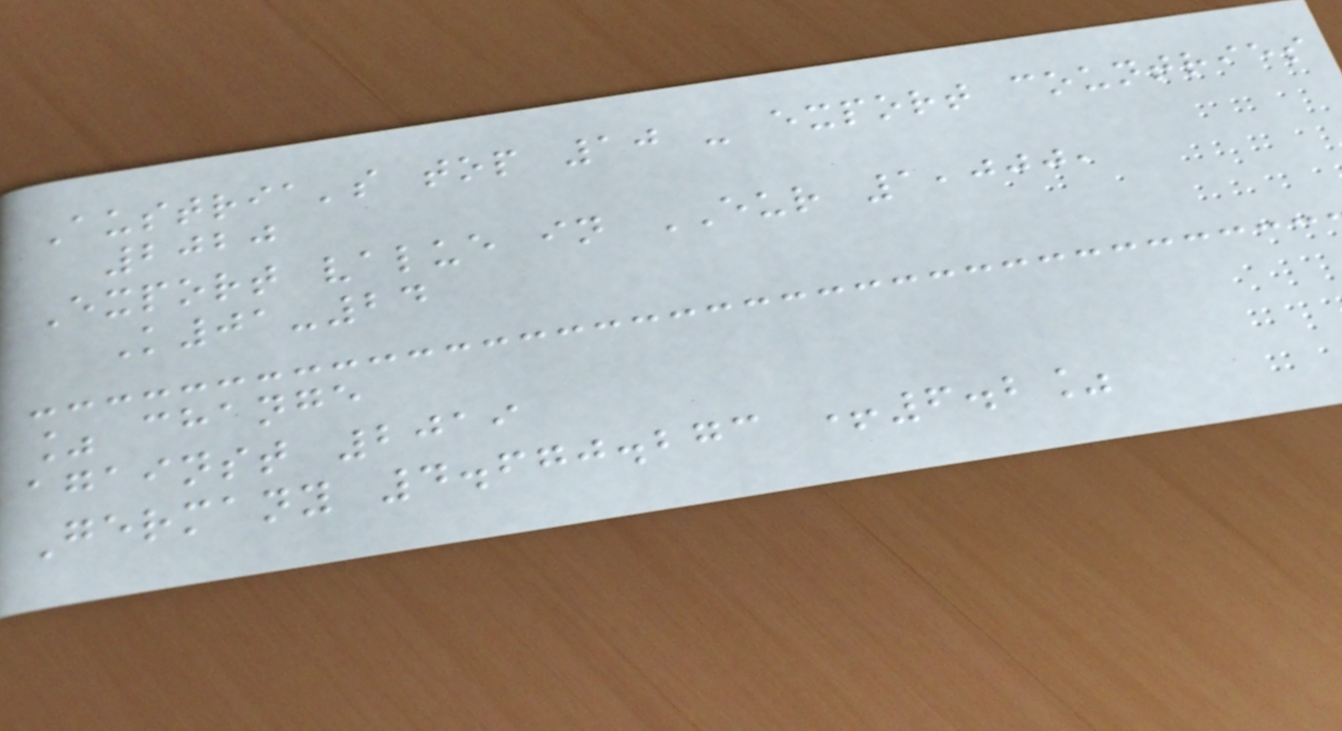Austria's top 10 - export countries
2020
Export value in EUR 1,000,
K01-24
% change
against 2019
Germany 4.670.273 +6.2%
